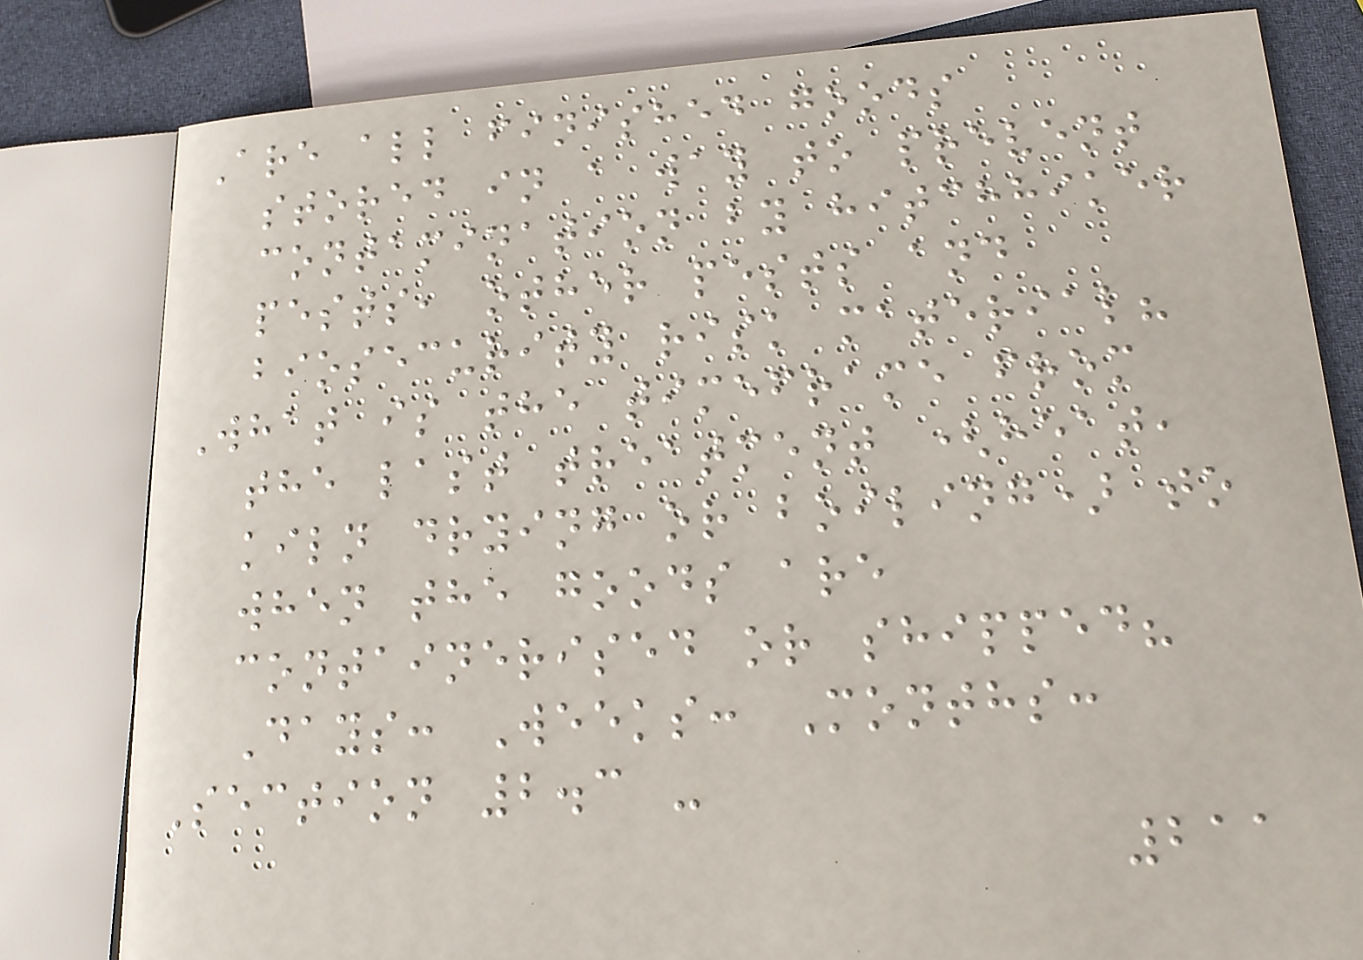Are all finished goods
stored in a way to prevent
contamination by hitchhiker
pests, other pests and
biosecurity risk material?
What is the timeframe from
the last treatment (heat,
kiln drying or boiling) to
when the goods are
containerised or shipped?
Days: Weeks: Months:
Section 2.3 -
211
